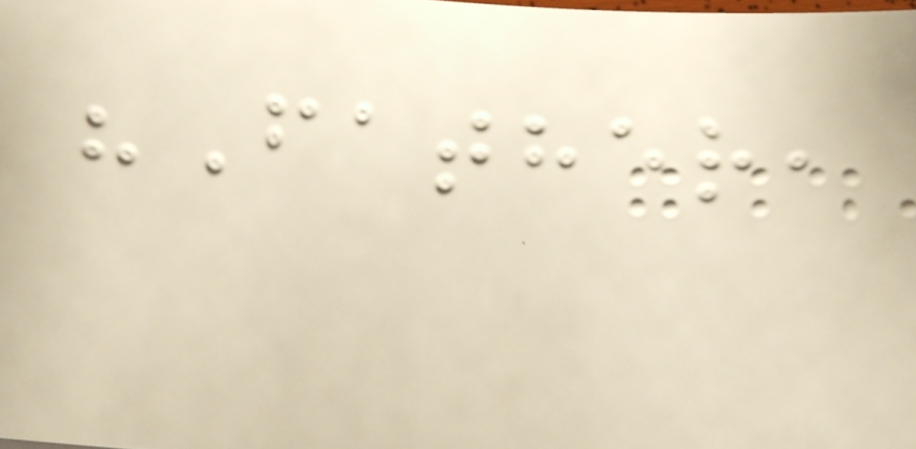"Father,
